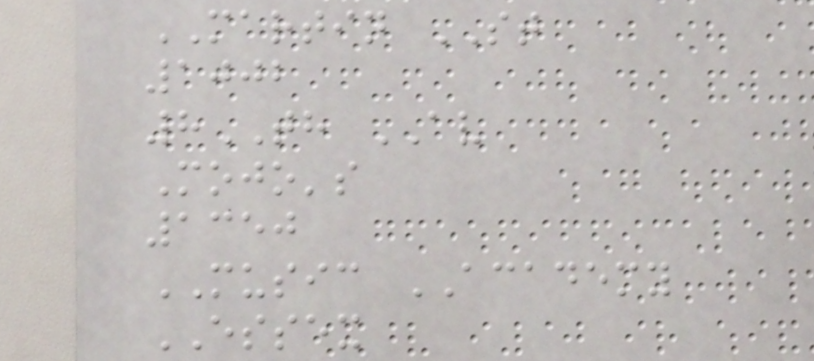MARTIN ST
1002
8TH AV
Mojo's
1350
MUSIC ACADEMY
ESSEX
